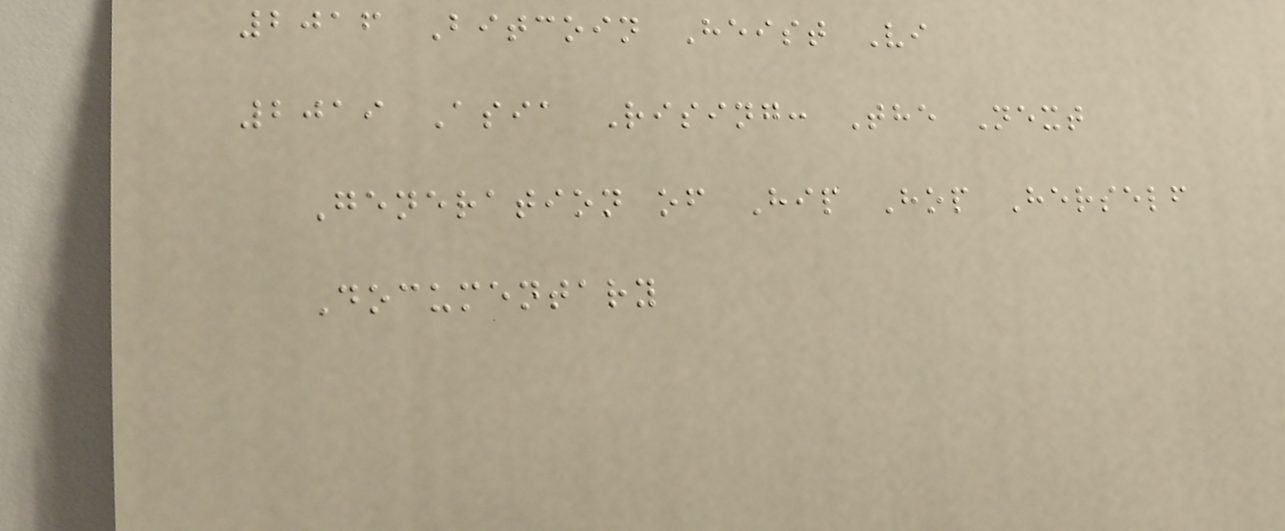2016 Bitcoin Heist Vi
2019 Asia Rising: The Next
Generation of Hip Hop Herself
Documentary
